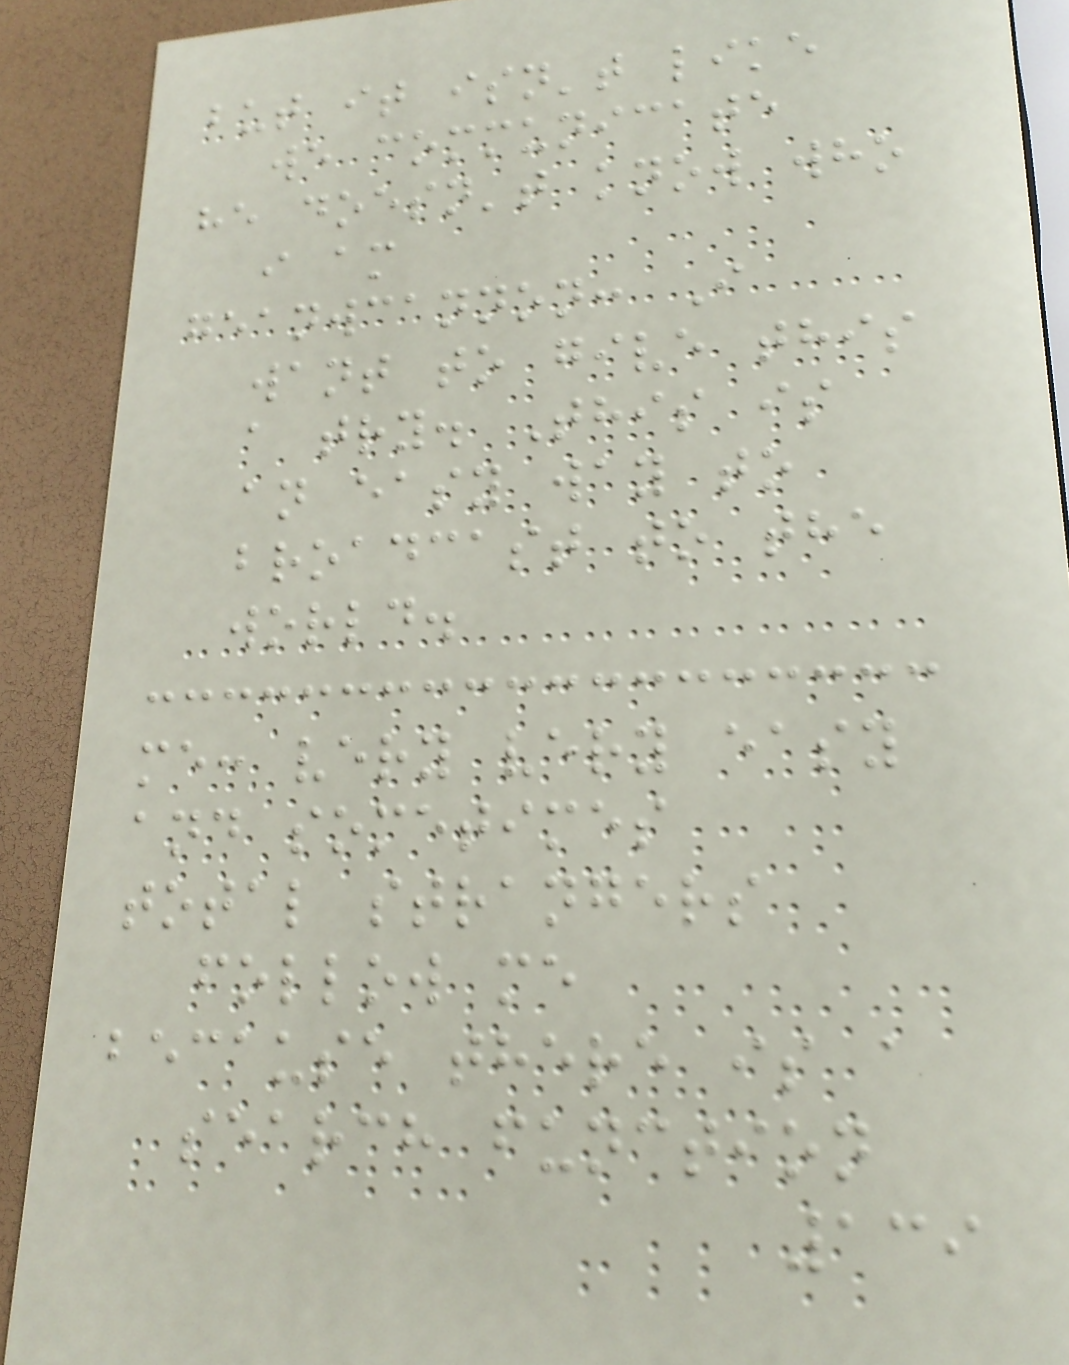but it isn't like
we communicate
he doesn't know who
i am
geanwcannon: I
want to give this
a try. This is
an easy way to
broadcast to the
world.
me: very very easy
and sometimes
total strangers
follow me
because there is a
search function
139
